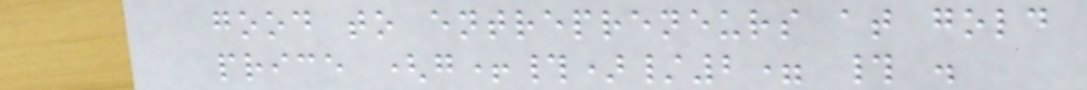good to entrepreneurs at gold
price (g+#)/2= # .
